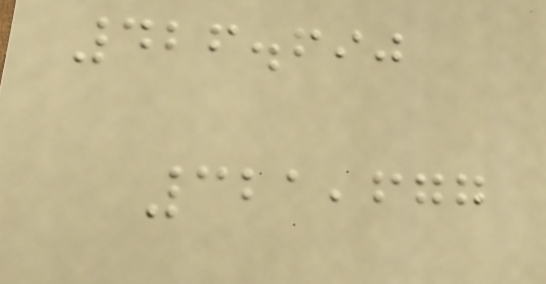426.690
321,677
